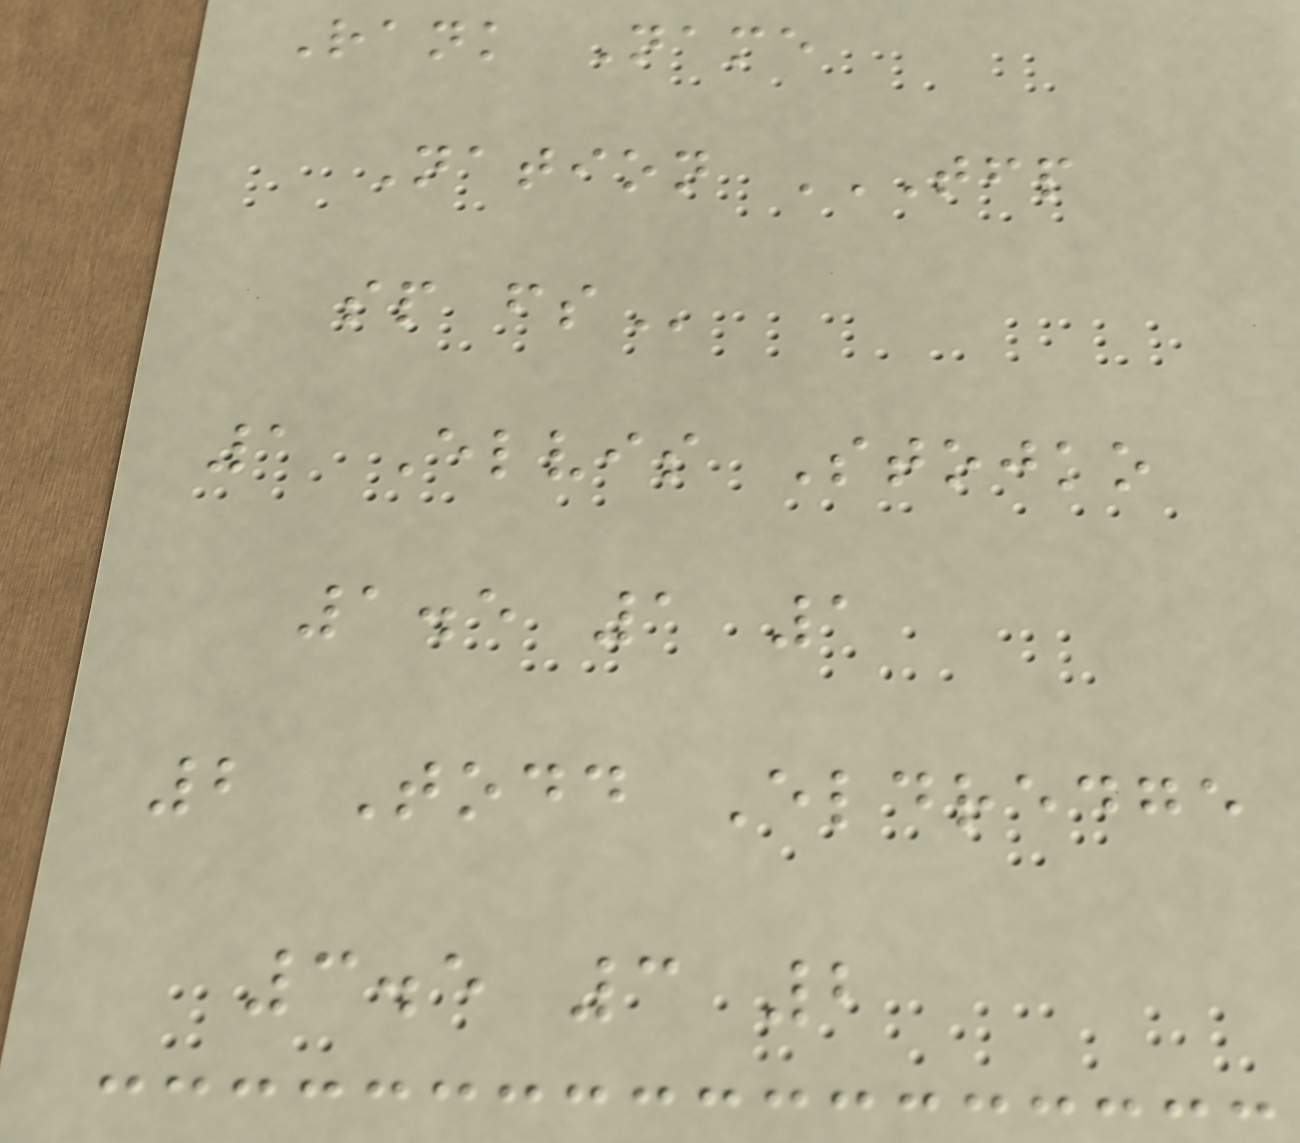Rank Name
Nation TFP
SP FS
1 Elvis Stojko
1.5 1 1
2 Todd Eldredge
3.5 3 2
